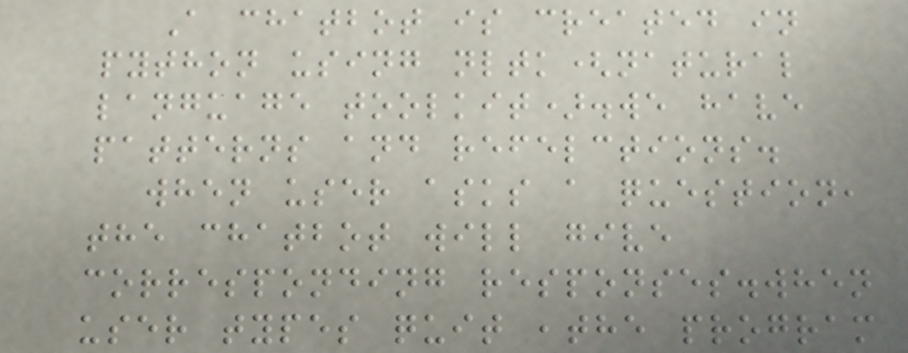A chatbot is created in
python using nltk(natural
language toolkit).we have
patterns and refelctions.
when user asks a question,
the chatbot will give
corresponding responses.when
user types quit ,the program
